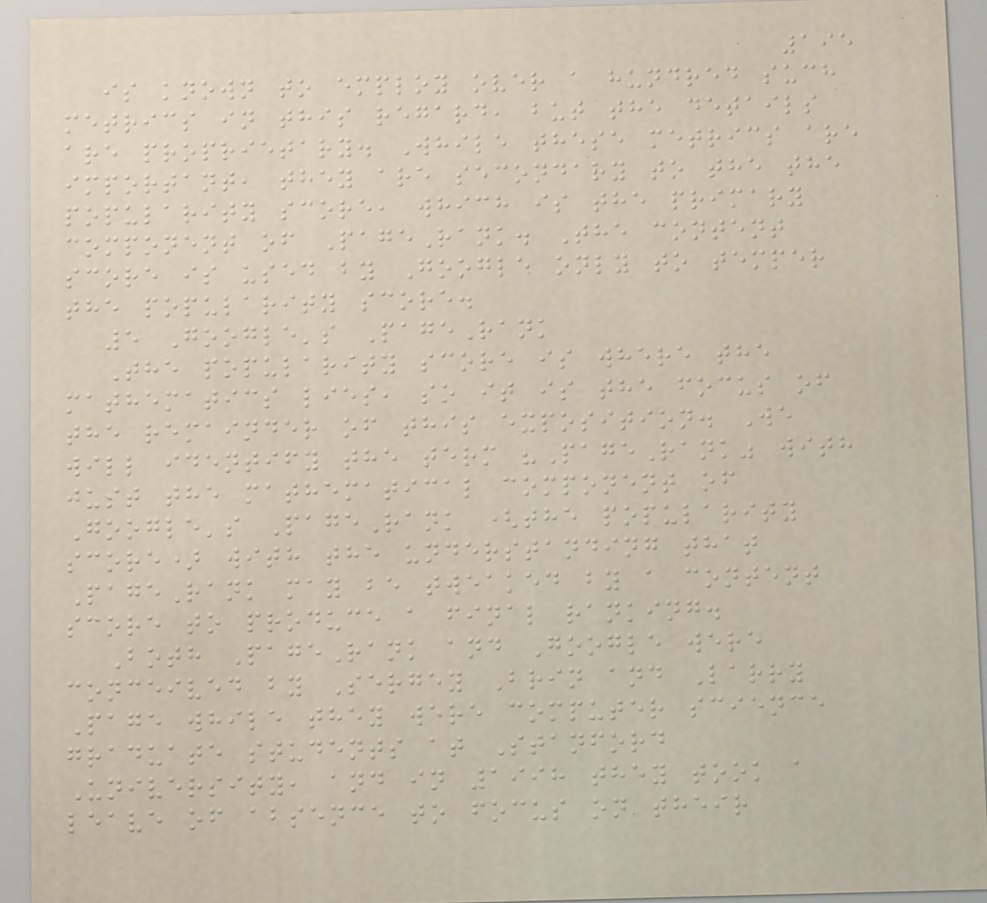195
is known to employ over a hundred such
metrics in this regard, but the details
are proprietary. While these metrics are
important, they are secondary to the the
popularity score, which is the primary
component of PageRank. The content
score is used by Google only to temper
the popularity score.
5 Google's PageRank
The popularity score is where the
mathematics lies, so it is the focus of
the remainder of this exposition. We
will identify the term "PageRank" with
just the mathematical component of
Google's PageRank (the popularity
score) with the understanding that
PageRank may be tweaked by a content
score to produce a final ranking.
Both PageRank and Google were
conceived by Sergey Brin and Larry
Page while they were computer science
graduate students at Stanford
University, and in 1998 they took a
leave of absence to focus on their
